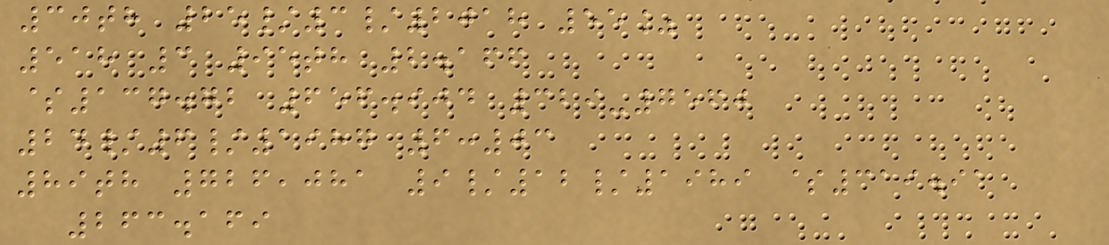30th 25/3/2018 55%
518 3 95th 2.166
$137.72 656.904 329-7560
24/6/1987 6:03
89th 726,081 9/12/1989 $319.91
263.169
